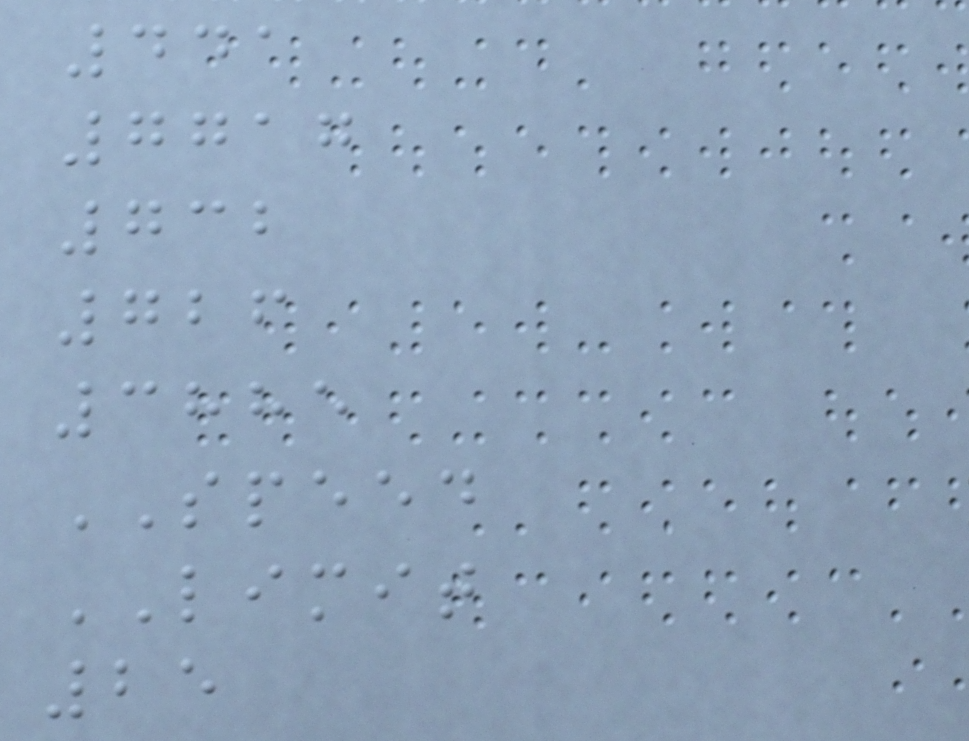441
7717
732
726
3885
SPEED
LIMIT
25
